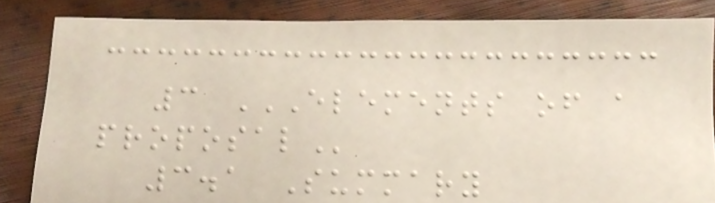3 ELEMENTS OF A
PROPOSAL
3.1 Summary
